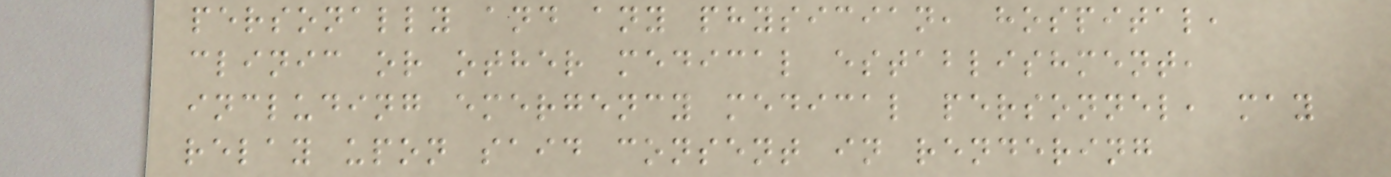personally and any physician, hospital,
clinic or other medical establishment,
including emergency medical personnel, may
relay upon said consent in rendering
